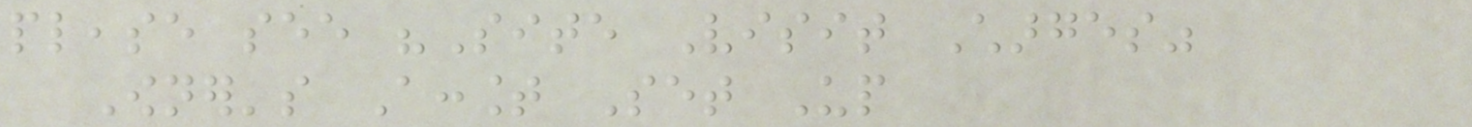please see "Site Visit Charges"
Owner's Account Set Up
